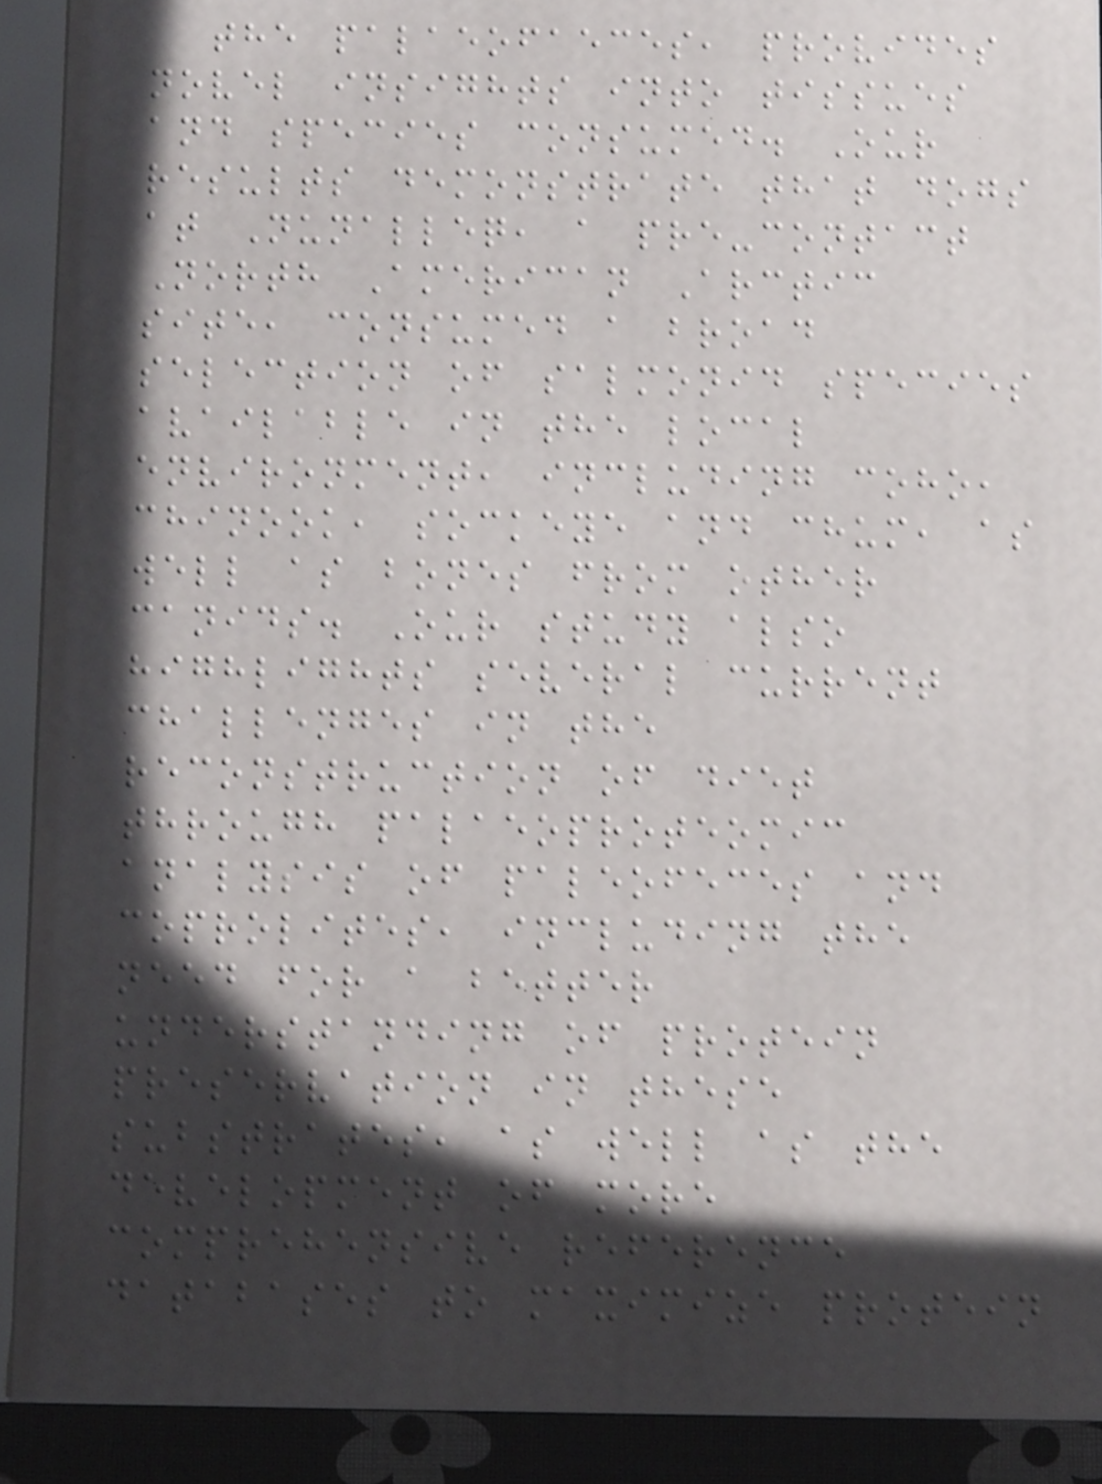the palaeofaeces, provides
novel insights into tissues
and species consumed. Our
results demonstrate that dogs
at Nunalleq, a pre-contact
North American Arctic
site, consumed a broad
selection of salmonid species
available in the local
environment, including coho,
chinook, sockeye and chum, as
well as bones from other
canids. Our study also
highlights several current
challenges in the
reconstruction of diet
through palaeoproteomic
analysis of paleofeces and
coprolites, including the
need for a better
understanding of protein
preservation in these
substrates, as well as the
development of more
comprehensive reference
databases to maximize protein
